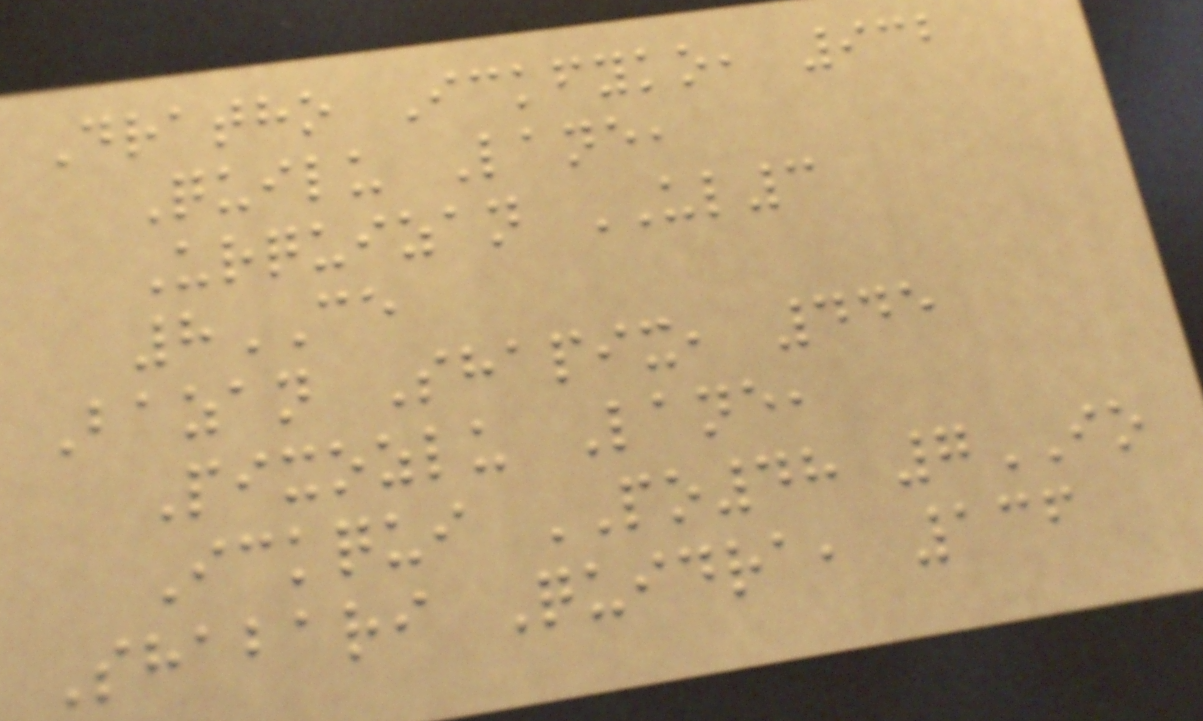Dratho Ickfyko, 932
Quilu Lane,
Urquizan UL3
8CE
Bazan Shapix, 445
Pixozlu Lane,
Ickqui PO48 7IO
Shabari Quidra, 136
